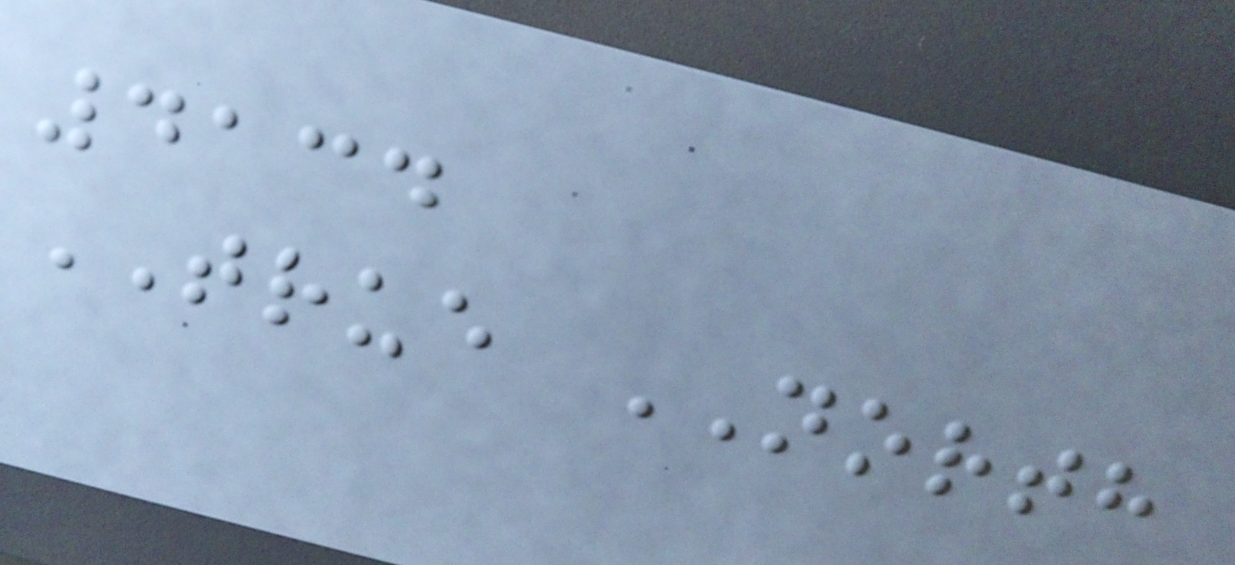4134
TRUE NORTH
